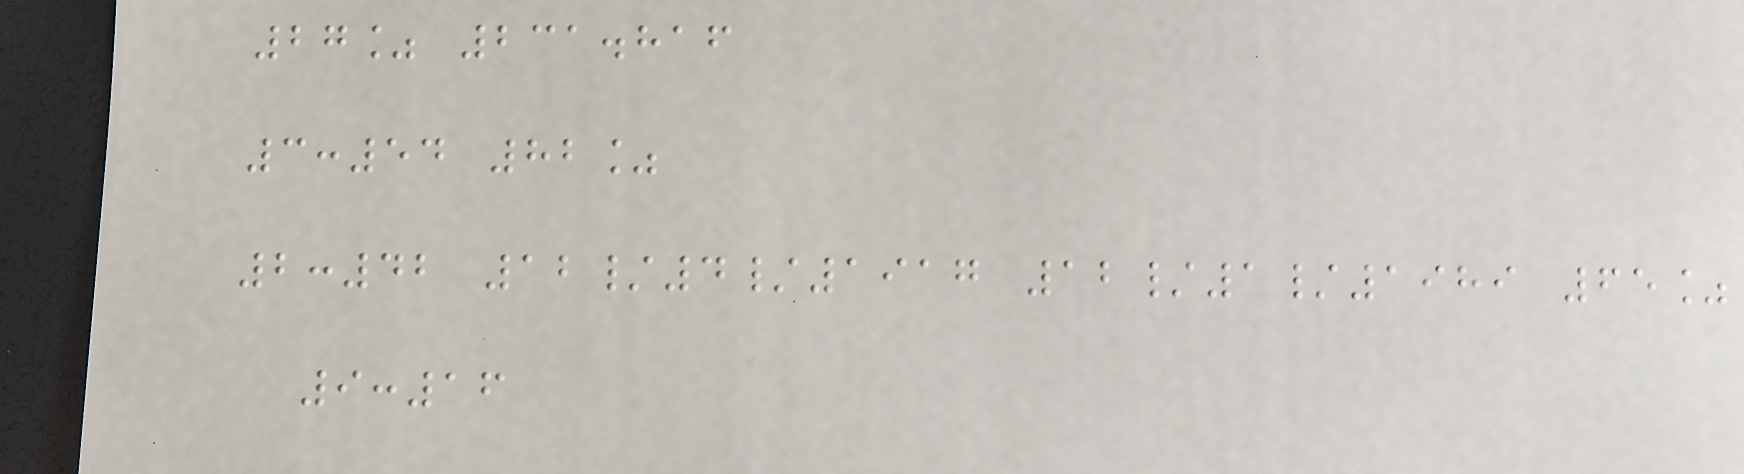27% 231.816
3:54 82%
2:42 12/4/1917 12/1/1989 65%
9:16
